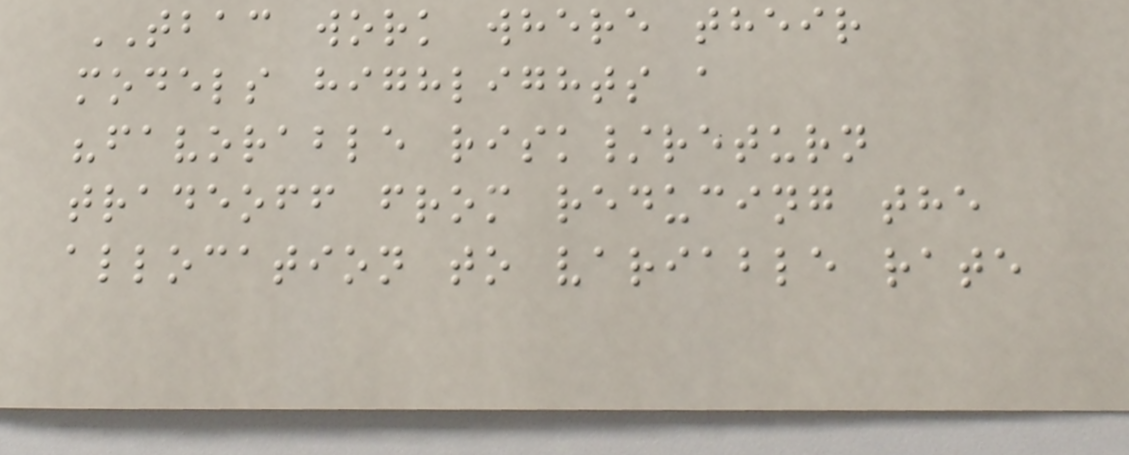TBAC work where their
models highlights a
"favorable risk/return
tradeoff from reducing the
allocation to variable rate
